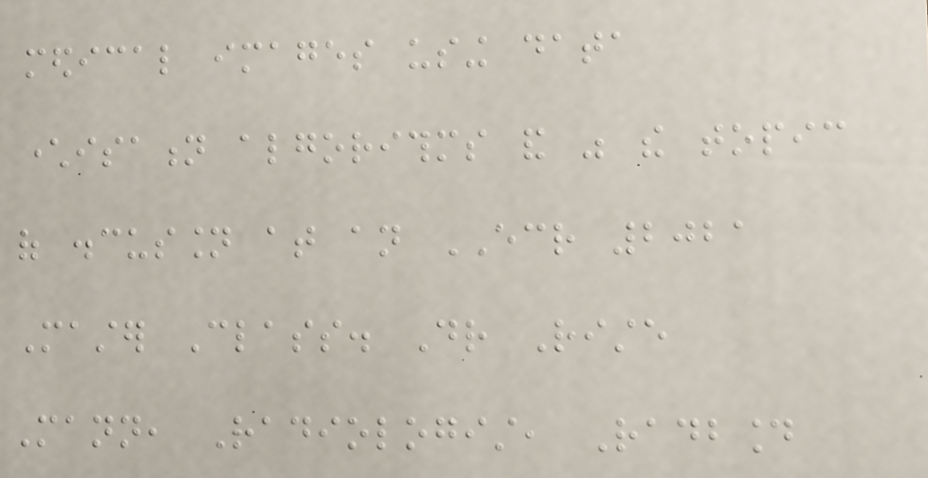medical images using data
characterisation algorithms and was the topic
of discussion at an ECR 2021
Master Class. Dr Riste
Mann, Radiologist, Radbound
